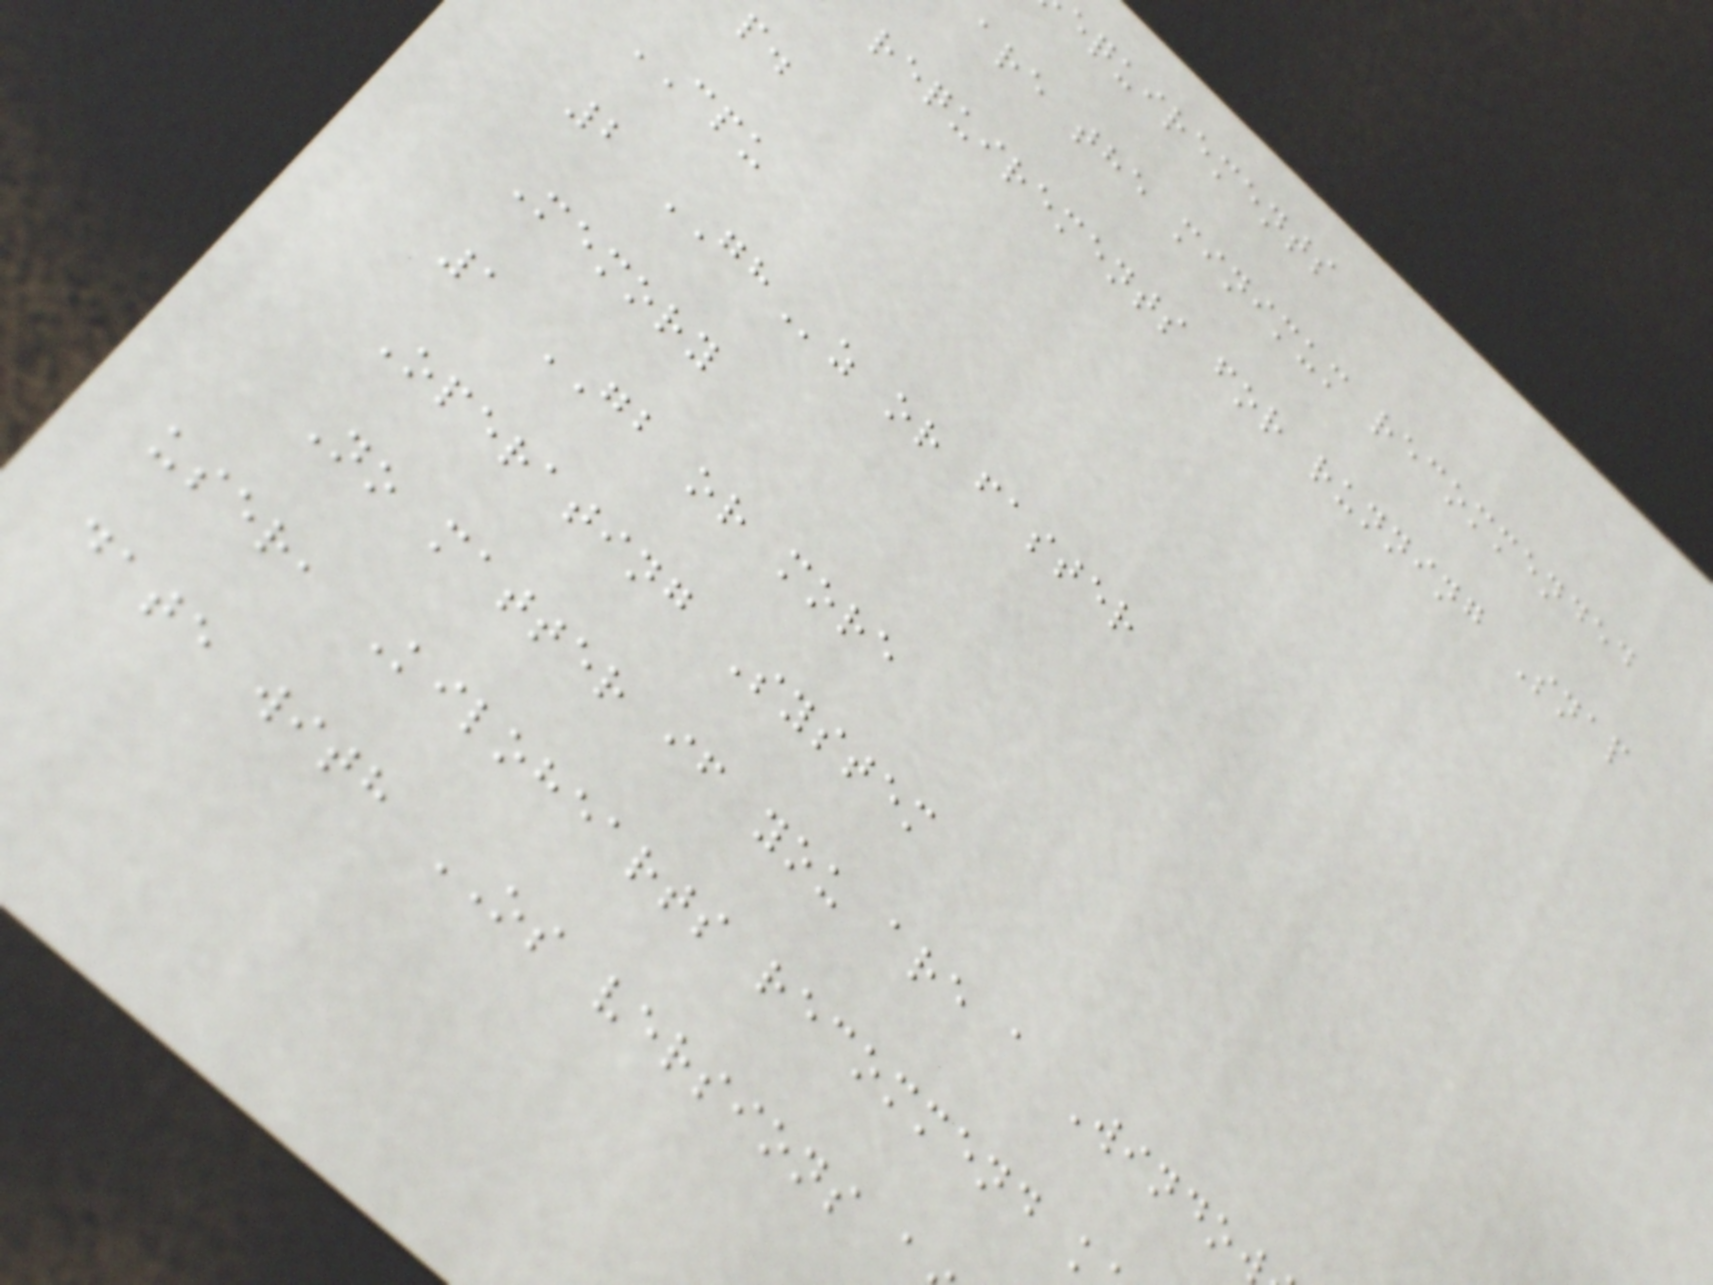equirements
are the minimum recommended
requirements for running Snap
CPU
2 GHz or faster
Memory
1 GB or more
Operating System
No matter if you are a Windo
user, Kilohearts recommend k
date with OS versions a
